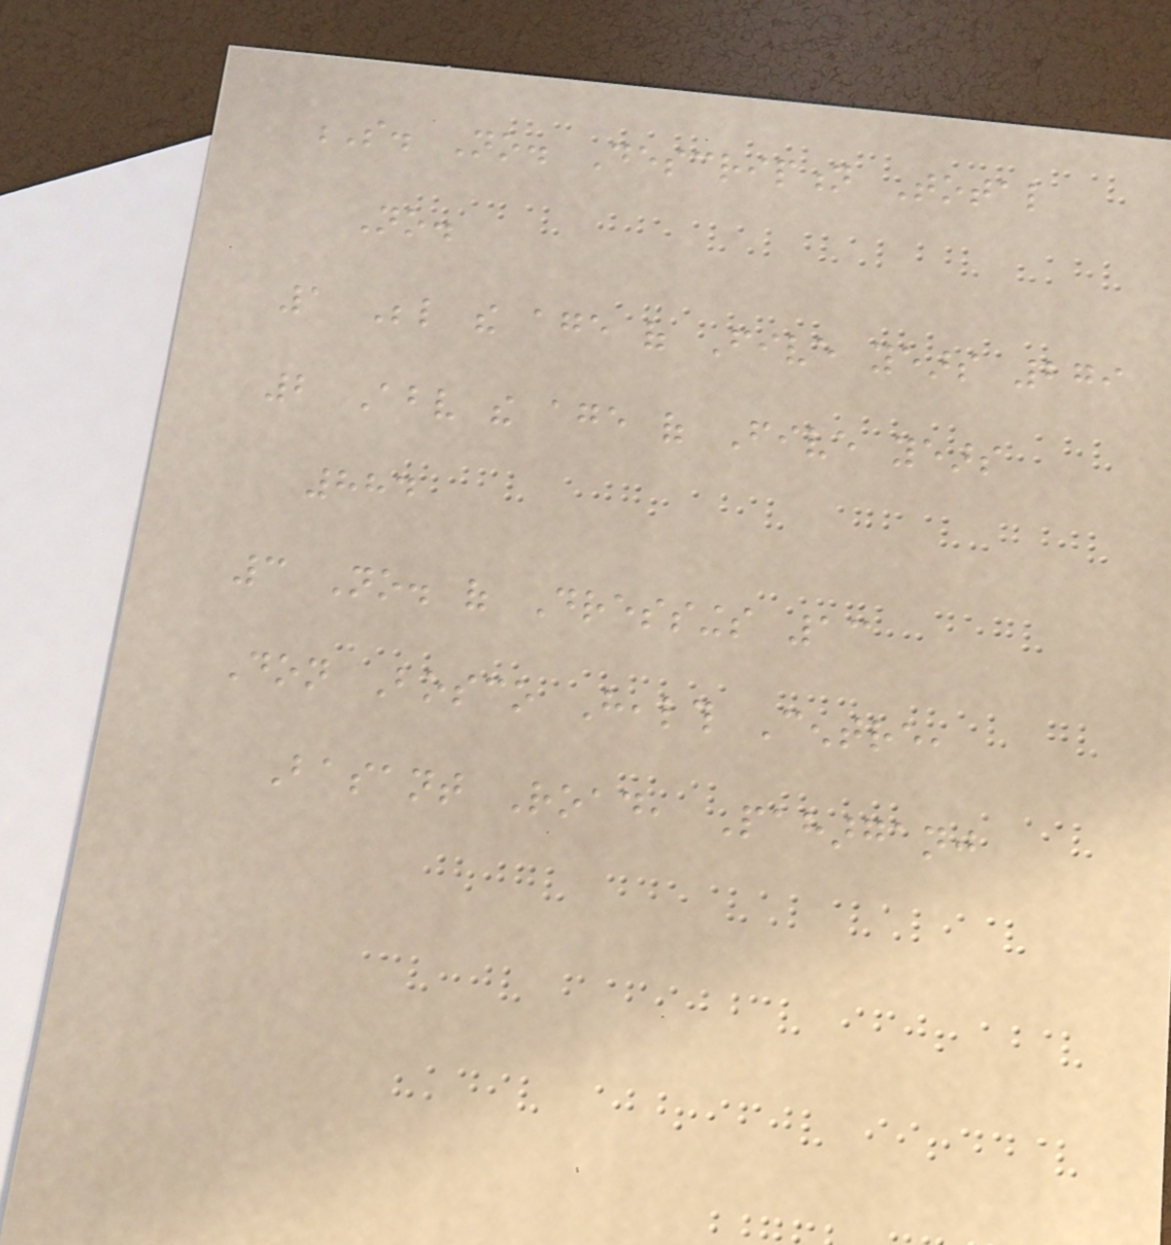S. No. Description Total
No.
1 Below the age of Five years 279
2 Above the age of Five years
884
3 No. of Dressings 13
Don Bosco Health Centre,
Basant Road, Paharganj
